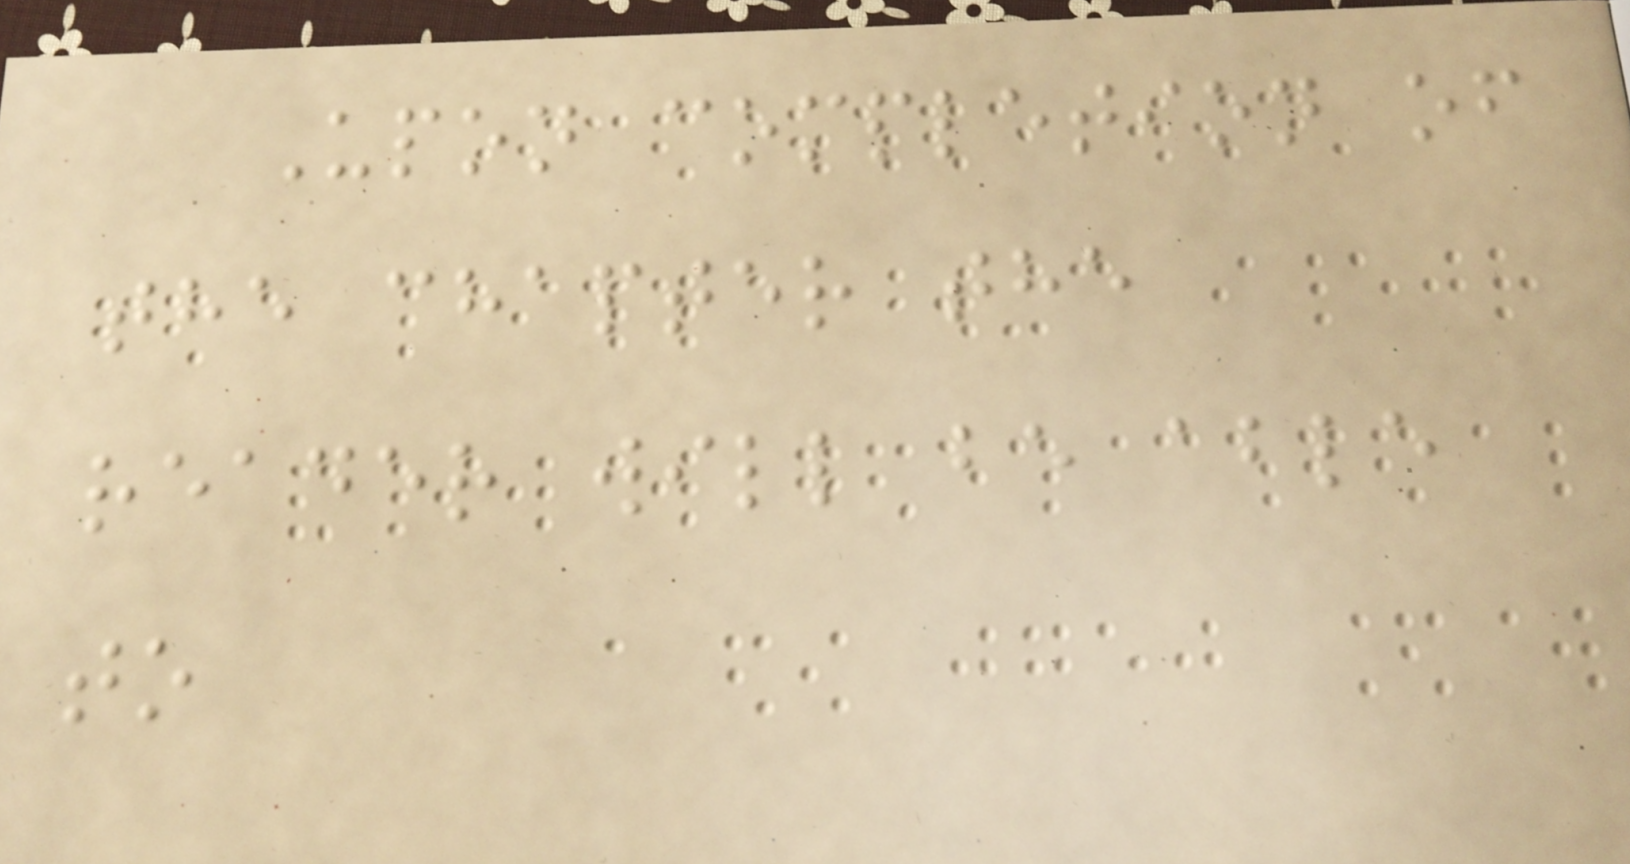Upon completion of
the chapter the
reader will be able
to
